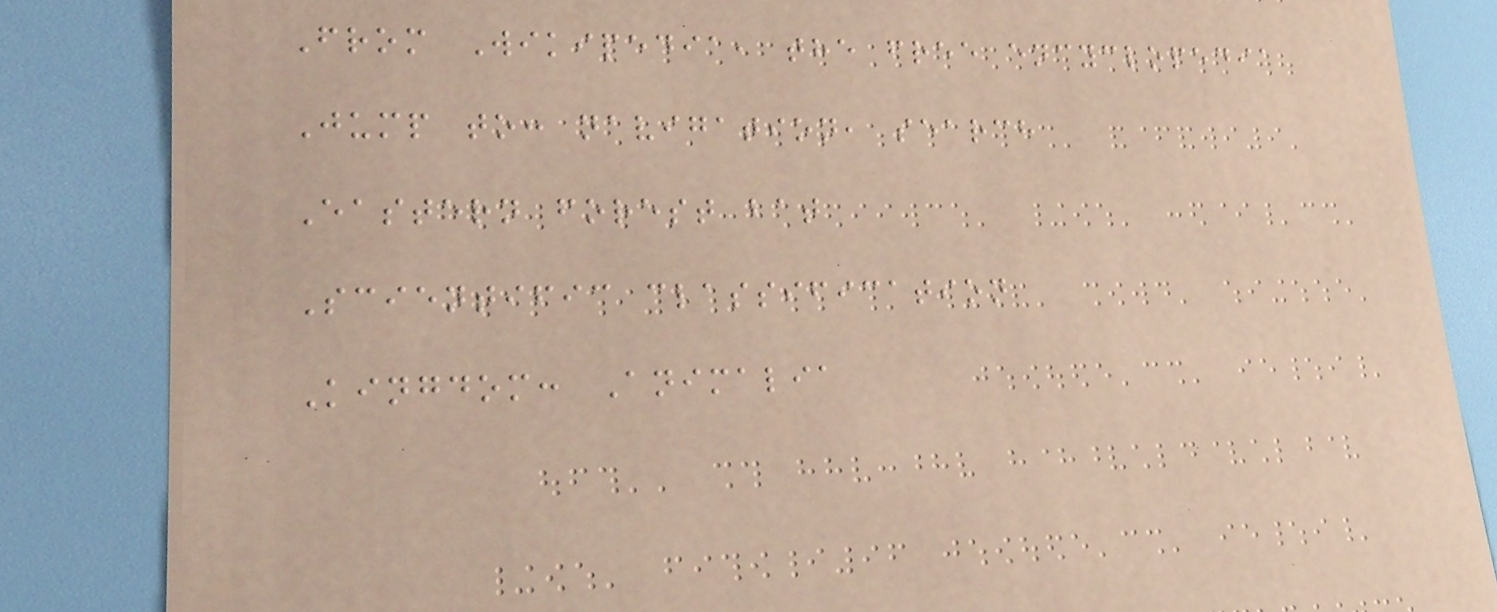From Wikipedia, the free encyclopedia
Jump to: navigation, search
Eastern forest bat
Scientific classification
Kingdom: Animalia
